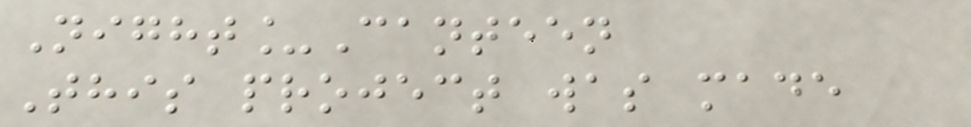Night_Canteen
This project was made
